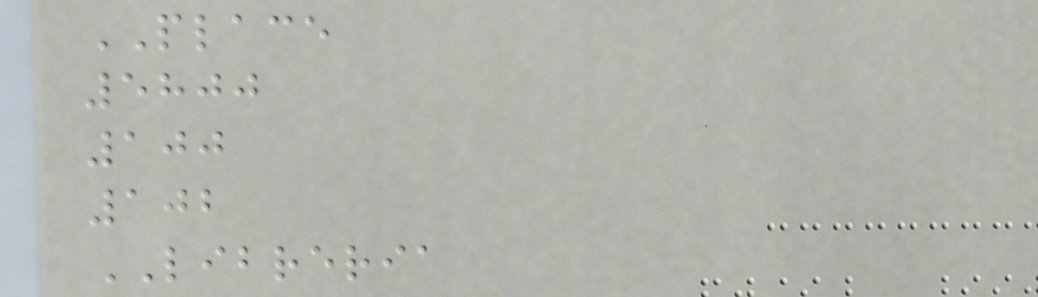PLACE
5800
100
102
LIBRERIA
